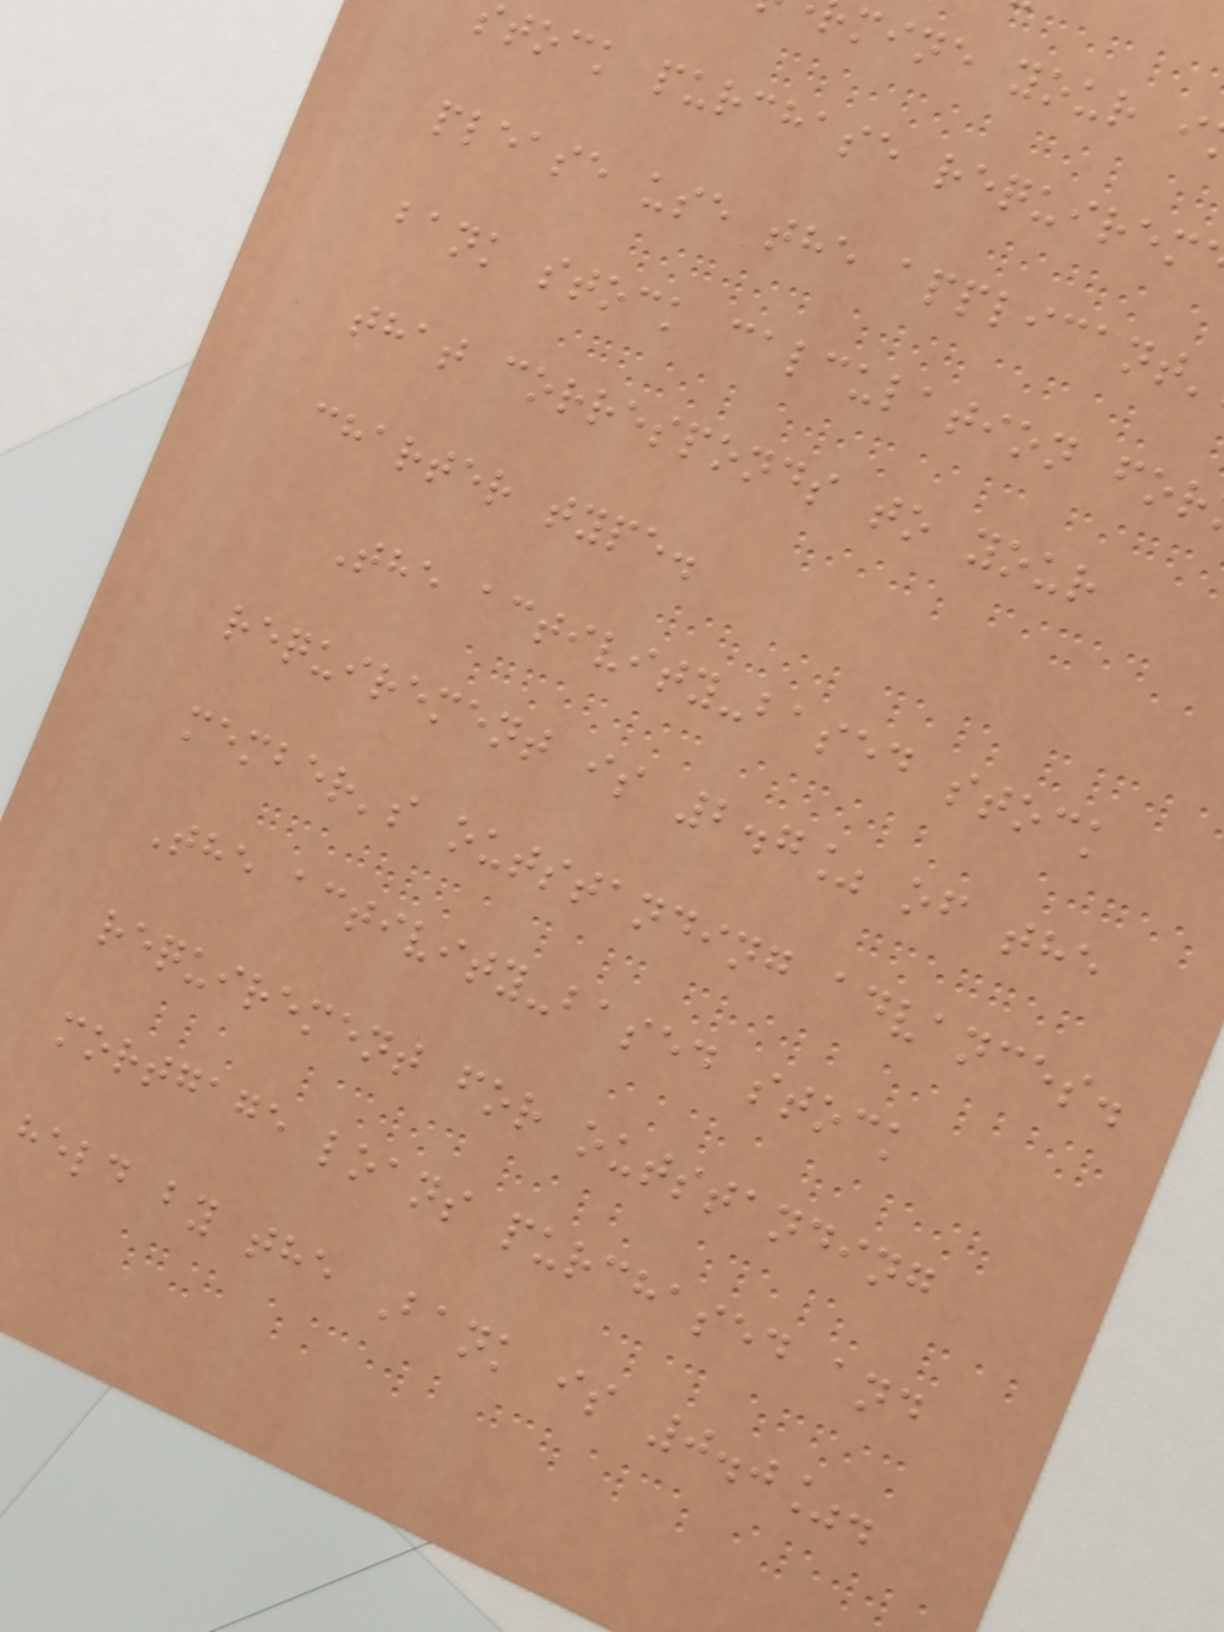mine your i
tock purchase requirem
please use the applicant'
bank stock calculation for
that corresponds to your
charter type.
The activity-based stock
requirement is 2.7% of the
member's outstanding advances.
The activity-based stock
requirement for outstanding
mortgage loans purchased and
held by the Bank is 0.0%.
